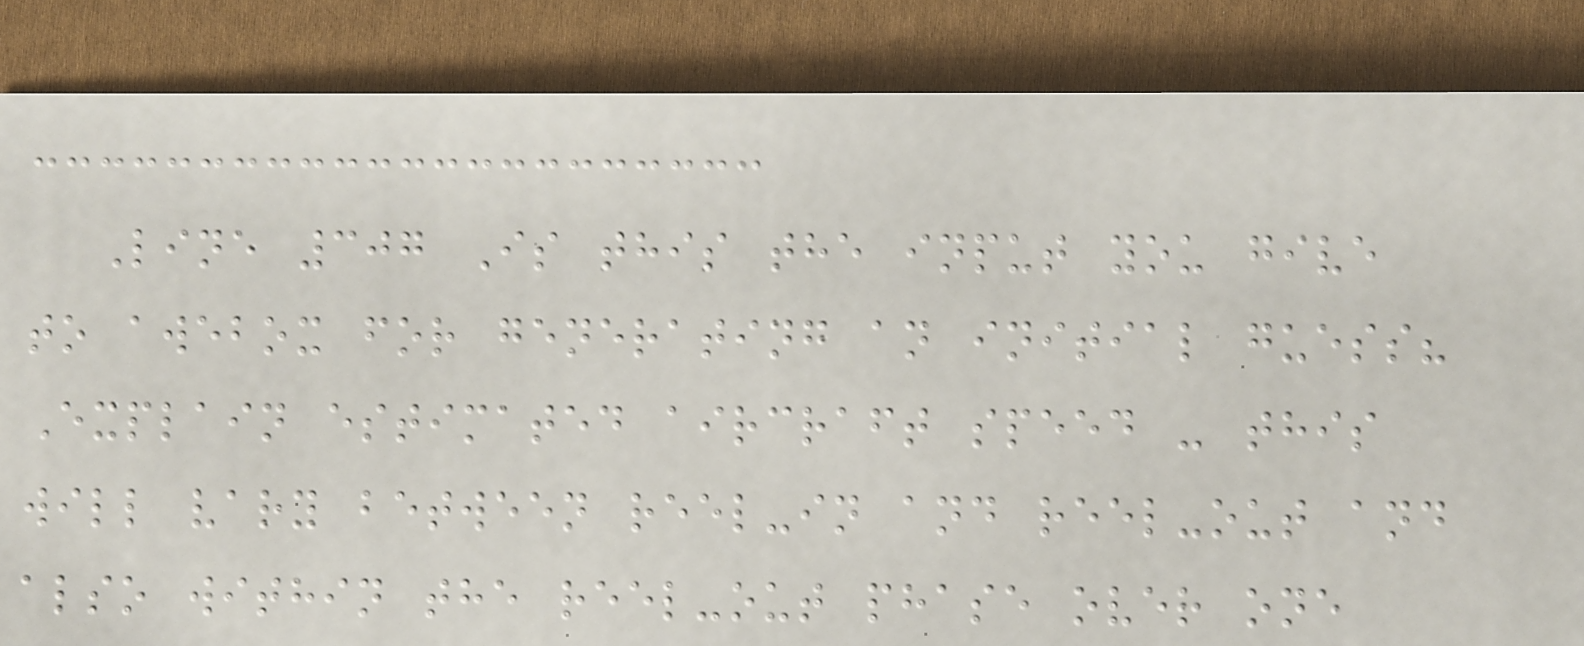Line 307 Is this the input you give
to awebox for generating an initial guess?
Explain estimated aircraft speed - this
will vary between reel-in and reel-out and
also within the reel-out phase over one
